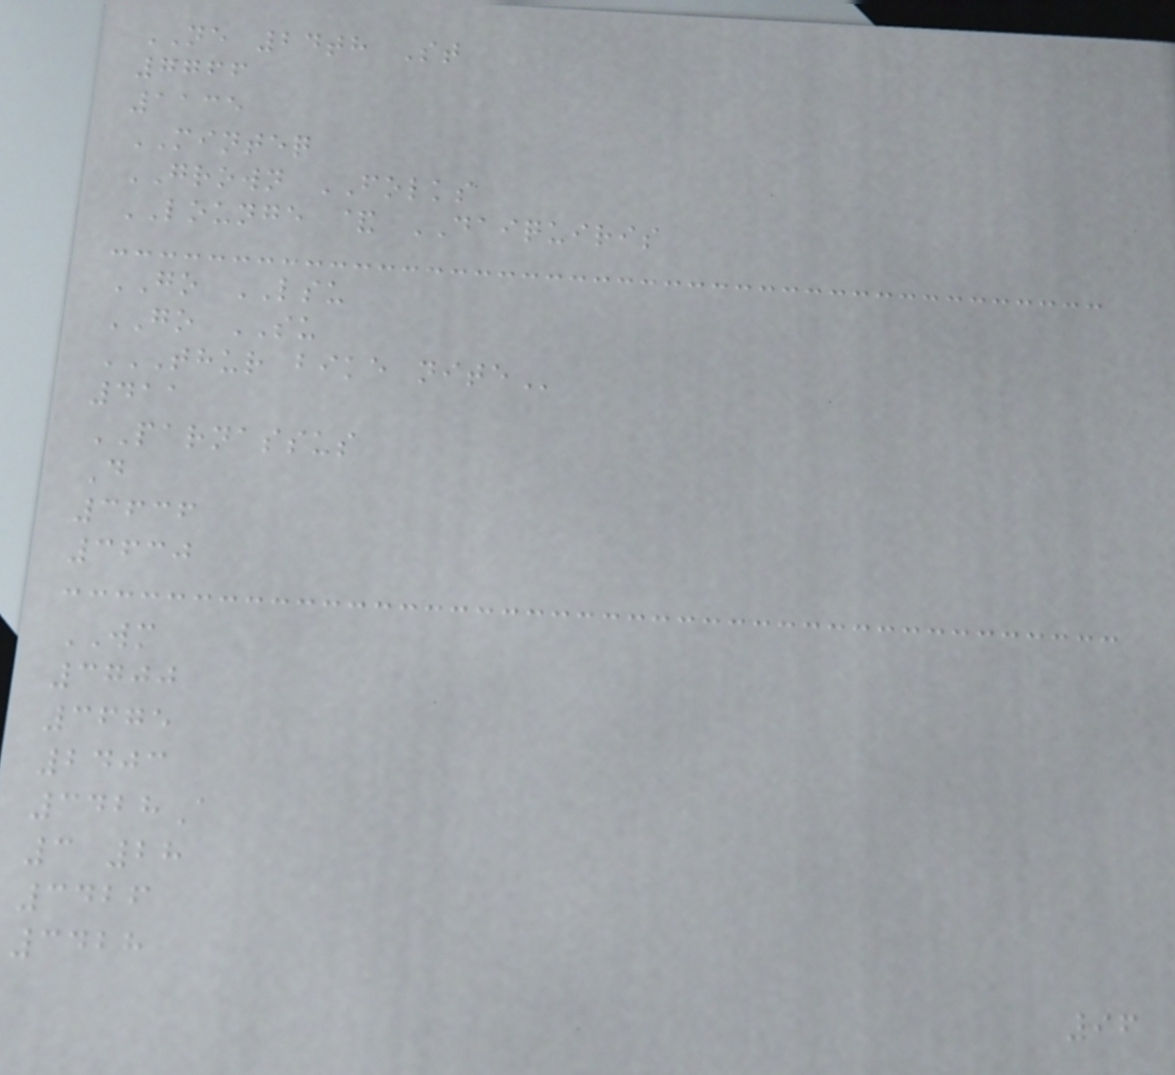NE 24th St
7766
1135
MINTEQ
GROWN FOLKS
LOUNGE & DAIQUIRIS
GO LSU
GO SU
THUR BIKE NITE
411
PARNASSUS
D
3636
3630
WM
3700
3675
2403
3428A
3 28
3426
3428
96
